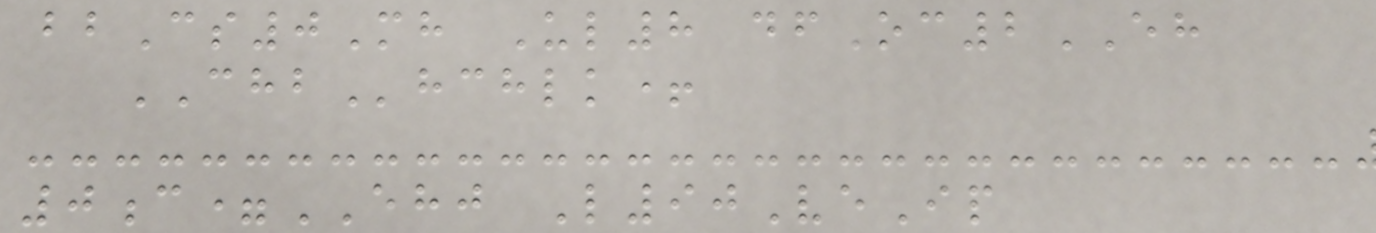bbCs0Mh Ul8 dfOc2EH
CHBhchlk+
0c=EHJ L90VeIp
